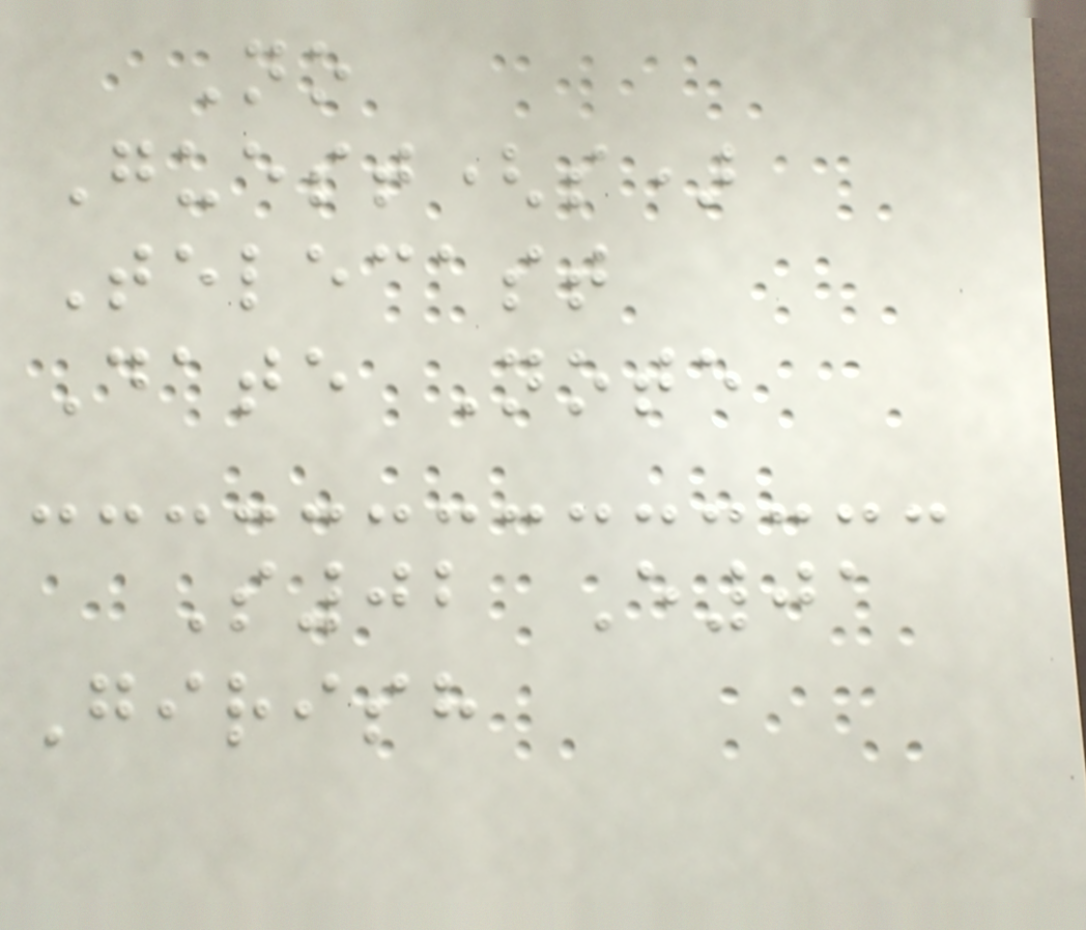No
Guest(s)
Telecast
Date Note
S02 E01
Girish
